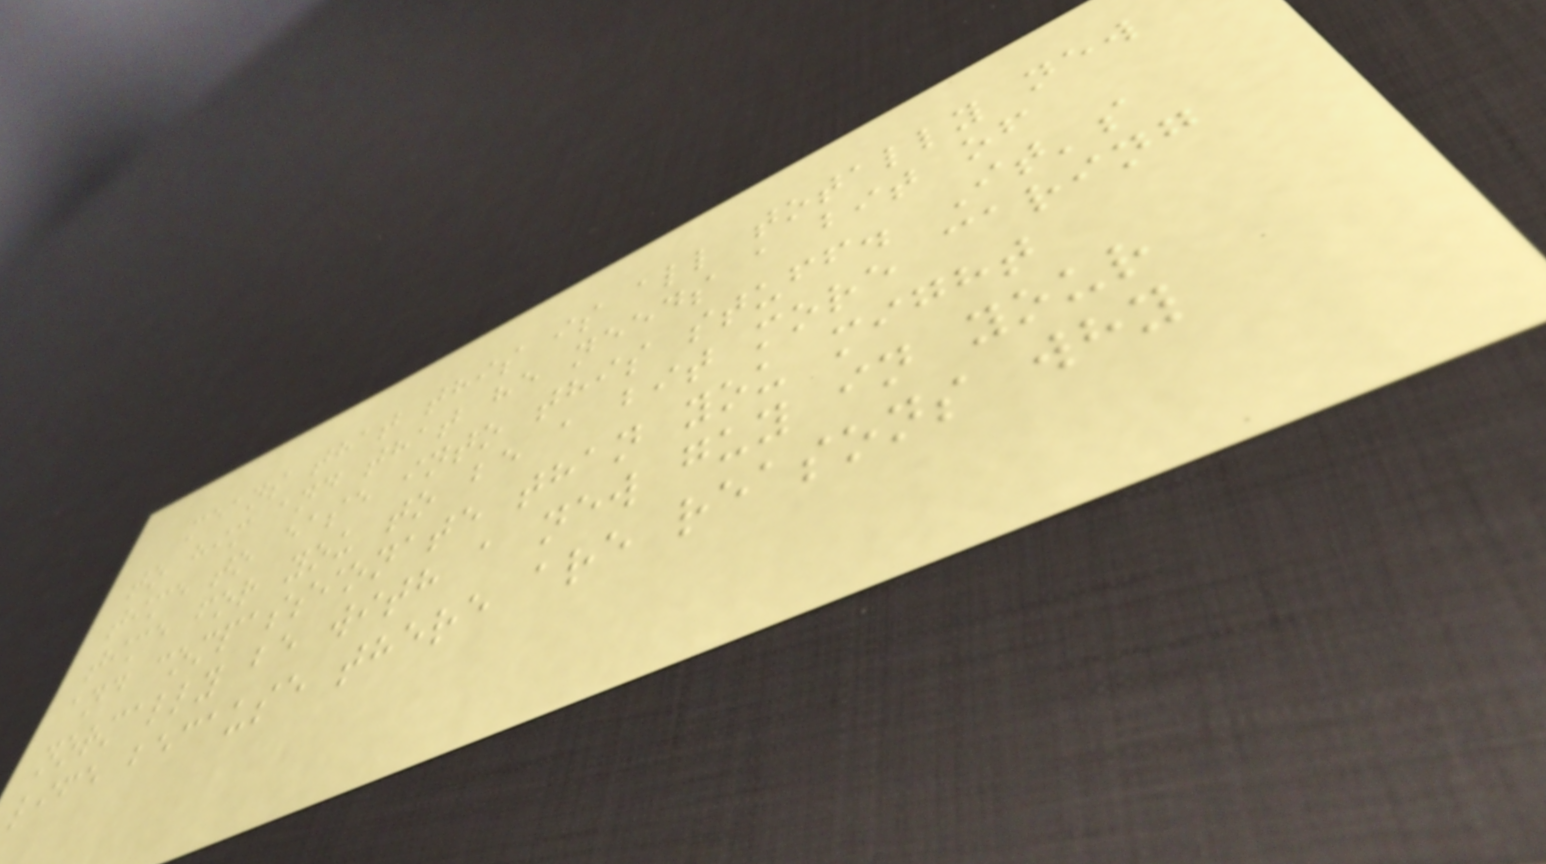means that this is all totally new
to him and that he needs a bit of
time to ease into this stuff. It's
time for you to be a bit more caring
and compassionate than you might
normally be with a new guy in your
life because there are reasons why
